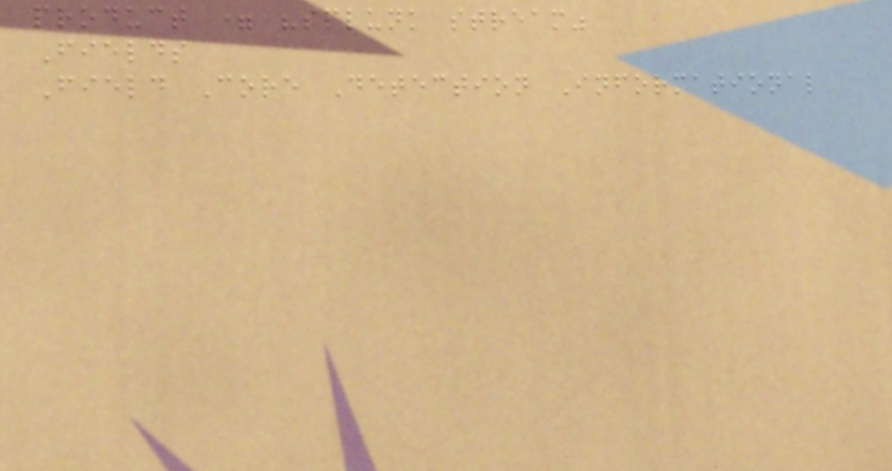product = "splunk stream"
Fields
Field Core Detection Informational
